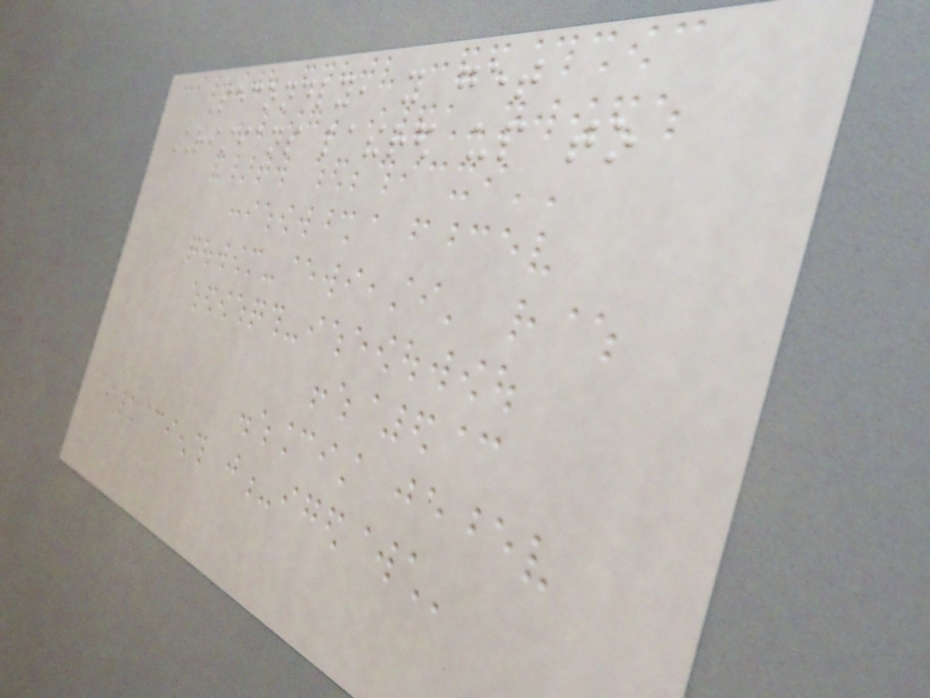Secondly, you get
Christians lathered up to
